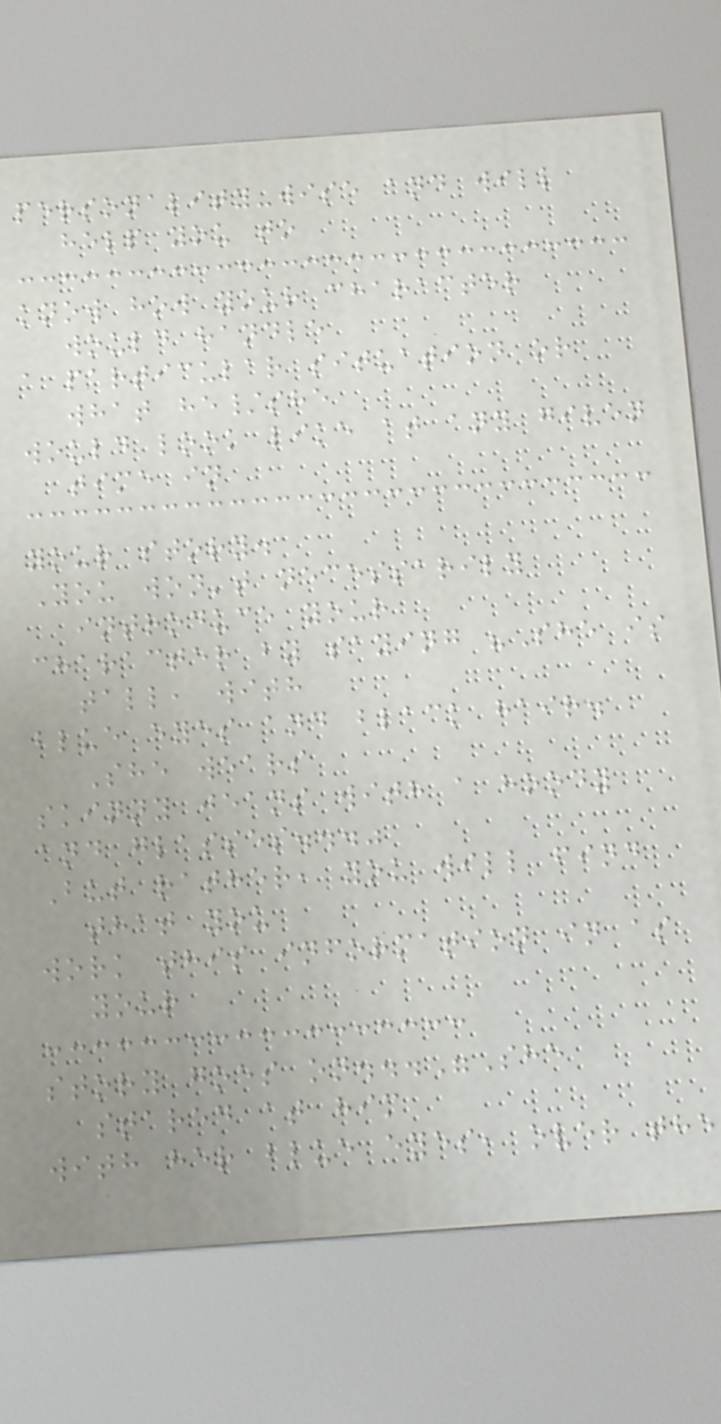personality-wise and will
help you to
know how your character
would handle
a particular situation or
what he/she
would look like at any given
time in
your story.
You won't necessarily
introduce your
character by saying "She is
tall, with
blue eyes and black hair.
She wears
skinny jeans with a hoody
and glasses..."
But rather, you will find
that you
work this information in as
your
story goes on..."She
stared at him
with her blue eyes, over the
